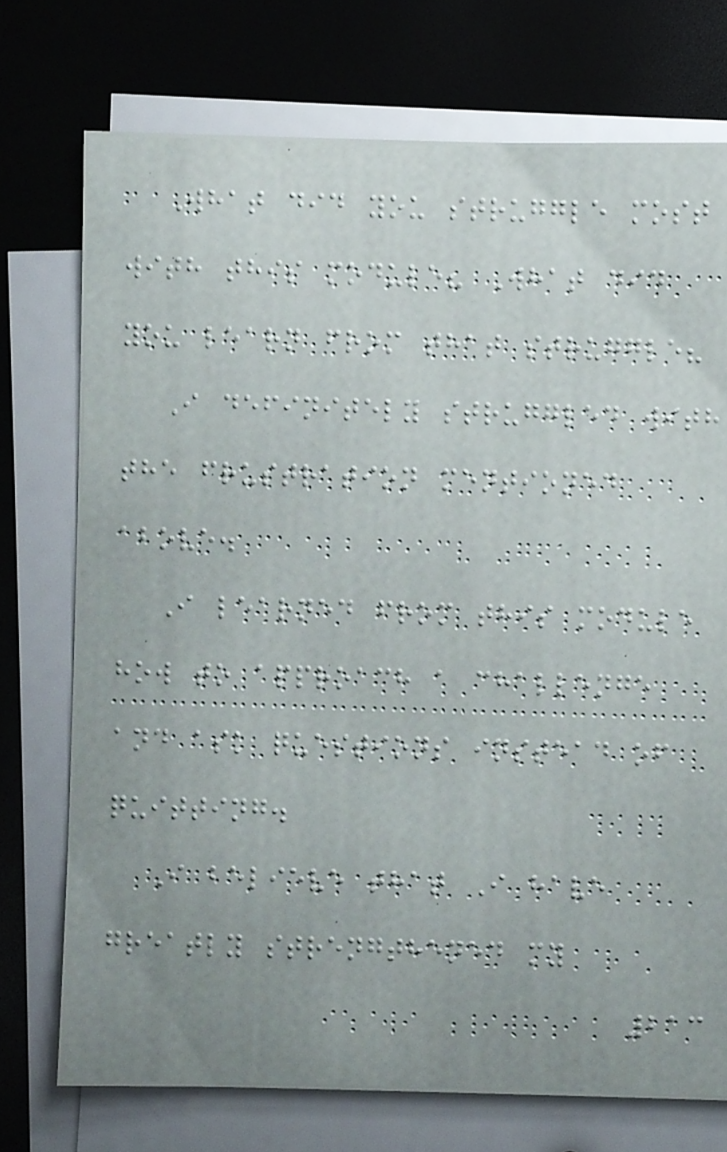What did you struggle most
with this module? What did
you learn from that struggle?
I definitely struggled with
the frustration mentioned
above.
I learned from this module
how to approach a challenge
and ask questions instead of
quitting.
I believe that I have
greatly strengthened my
213
